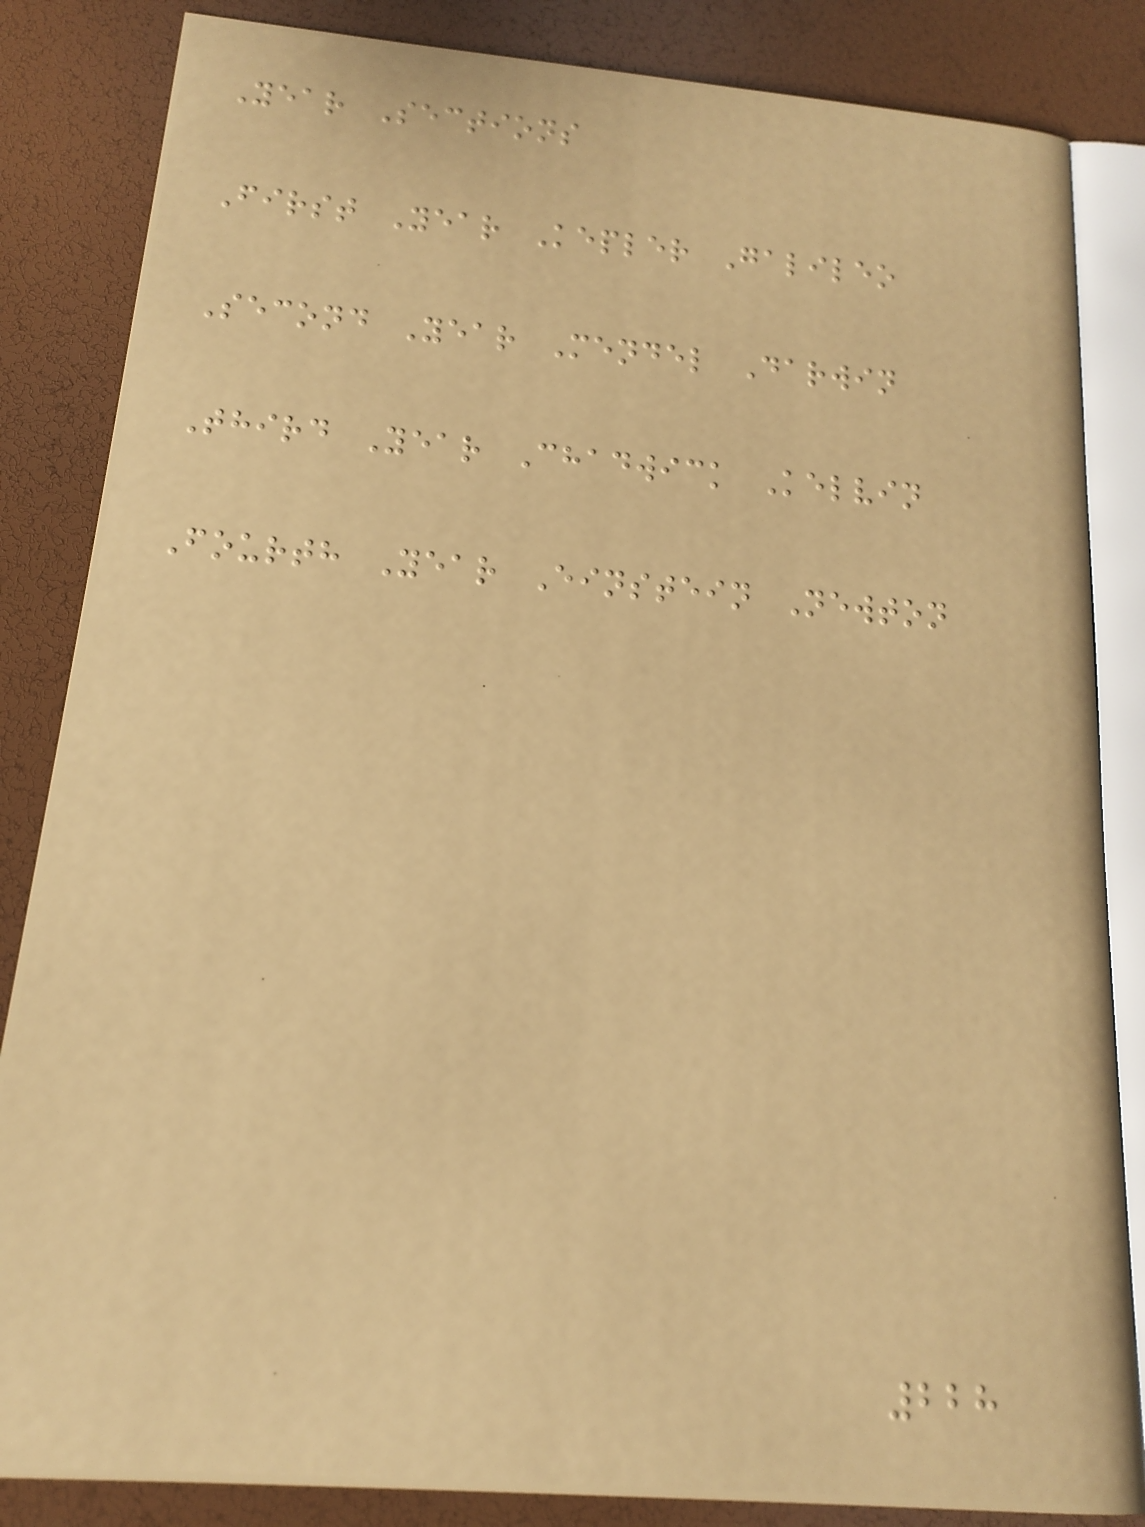Year Sections
First Year Kepler Galileo
Second Year Mendel Darwin
Third Year Chadwick Kelvin
Fourth Year Einstein Newton
228
